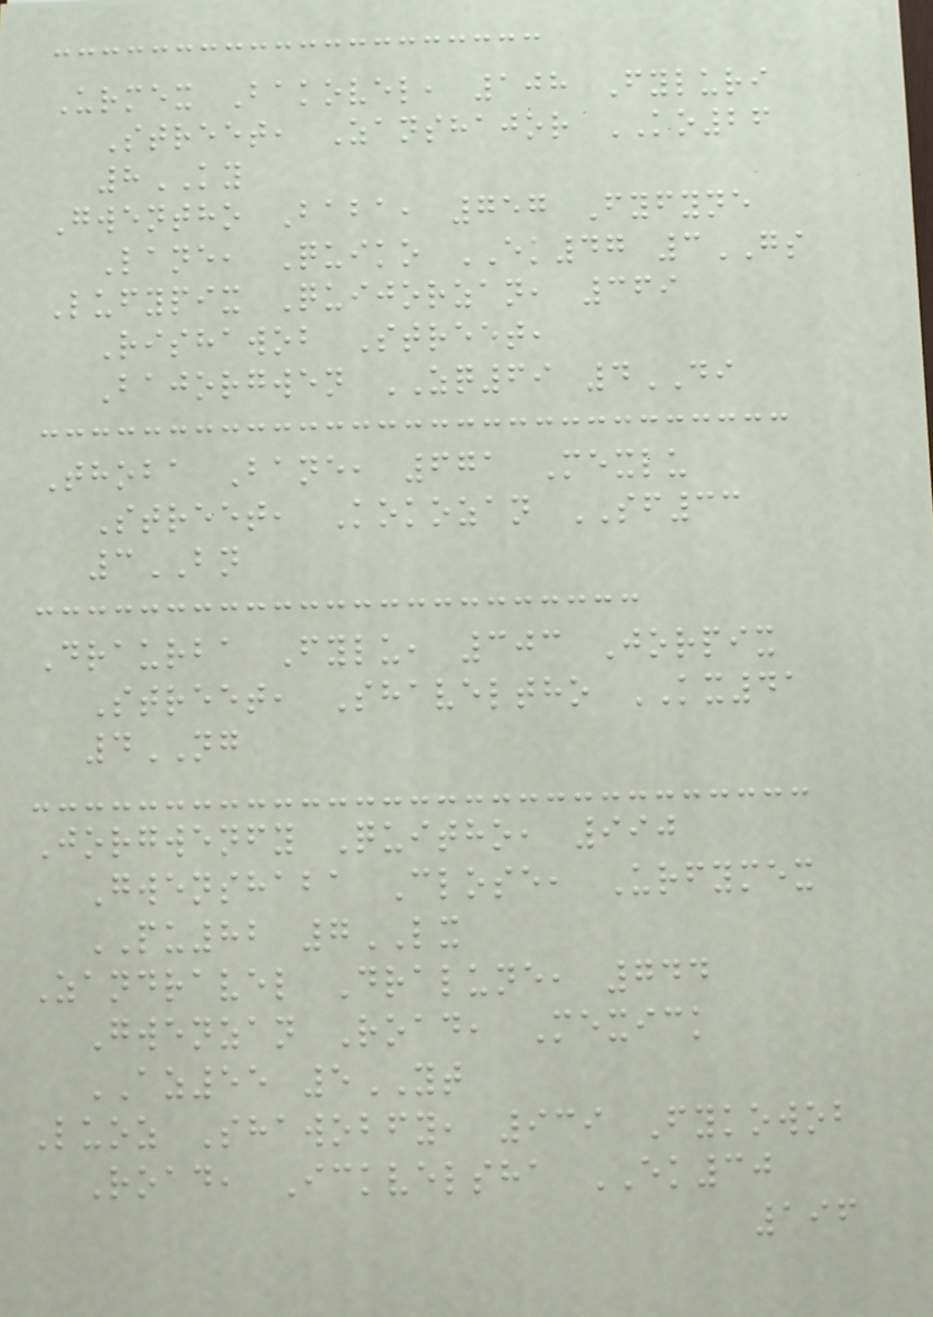Urmex Bakovel, 108 Fyluri
Street, Zanshajor KO26
8KY
Gwentho Baba, 757 Fyfyne
Lane, Quiko EK47 3GS
Lufypix Quijorzan, 369
Rishawob Street,
Bajorgwen ZQ69 4DI
Thoba Bane, 671 Mexlu
Street, Kokozan SF33
3BN
Draurba Fylu, 303 Jorpix
Street, Shaveltho KX41
4NG
Jorgwenfy Quitho, 990
Gwenshaba Close, Urfymex
PU82 7LX
Zandravel Dralune, 744
Gwenzan Road, Mexick
AZ55 5YT
Luoz Shawobfy, 939 Fykowob
Road, Ickvelsha EK30
196
